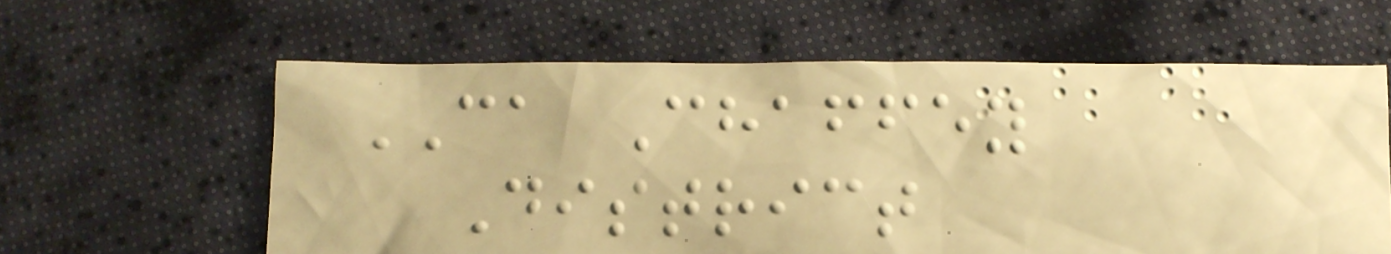CA Chaffey
District
